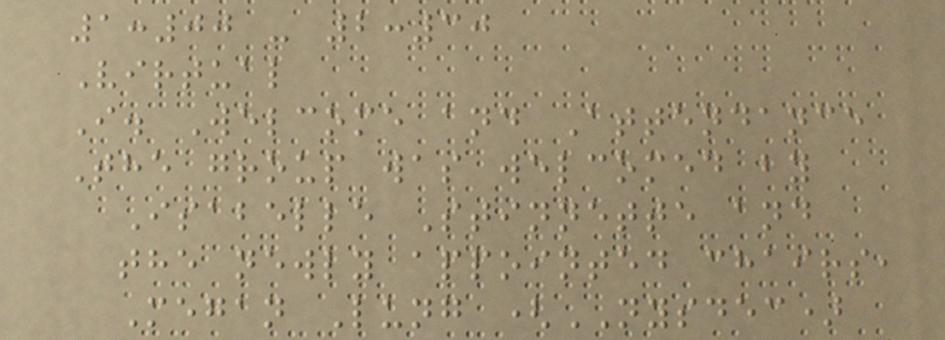1:00 - 2:30
Virtual
I. Welcome and Attendance
The group was welcomed by
Isabelle Stinnette and
the newly appointed chairs,
Megan Lung (NYSDEC)
